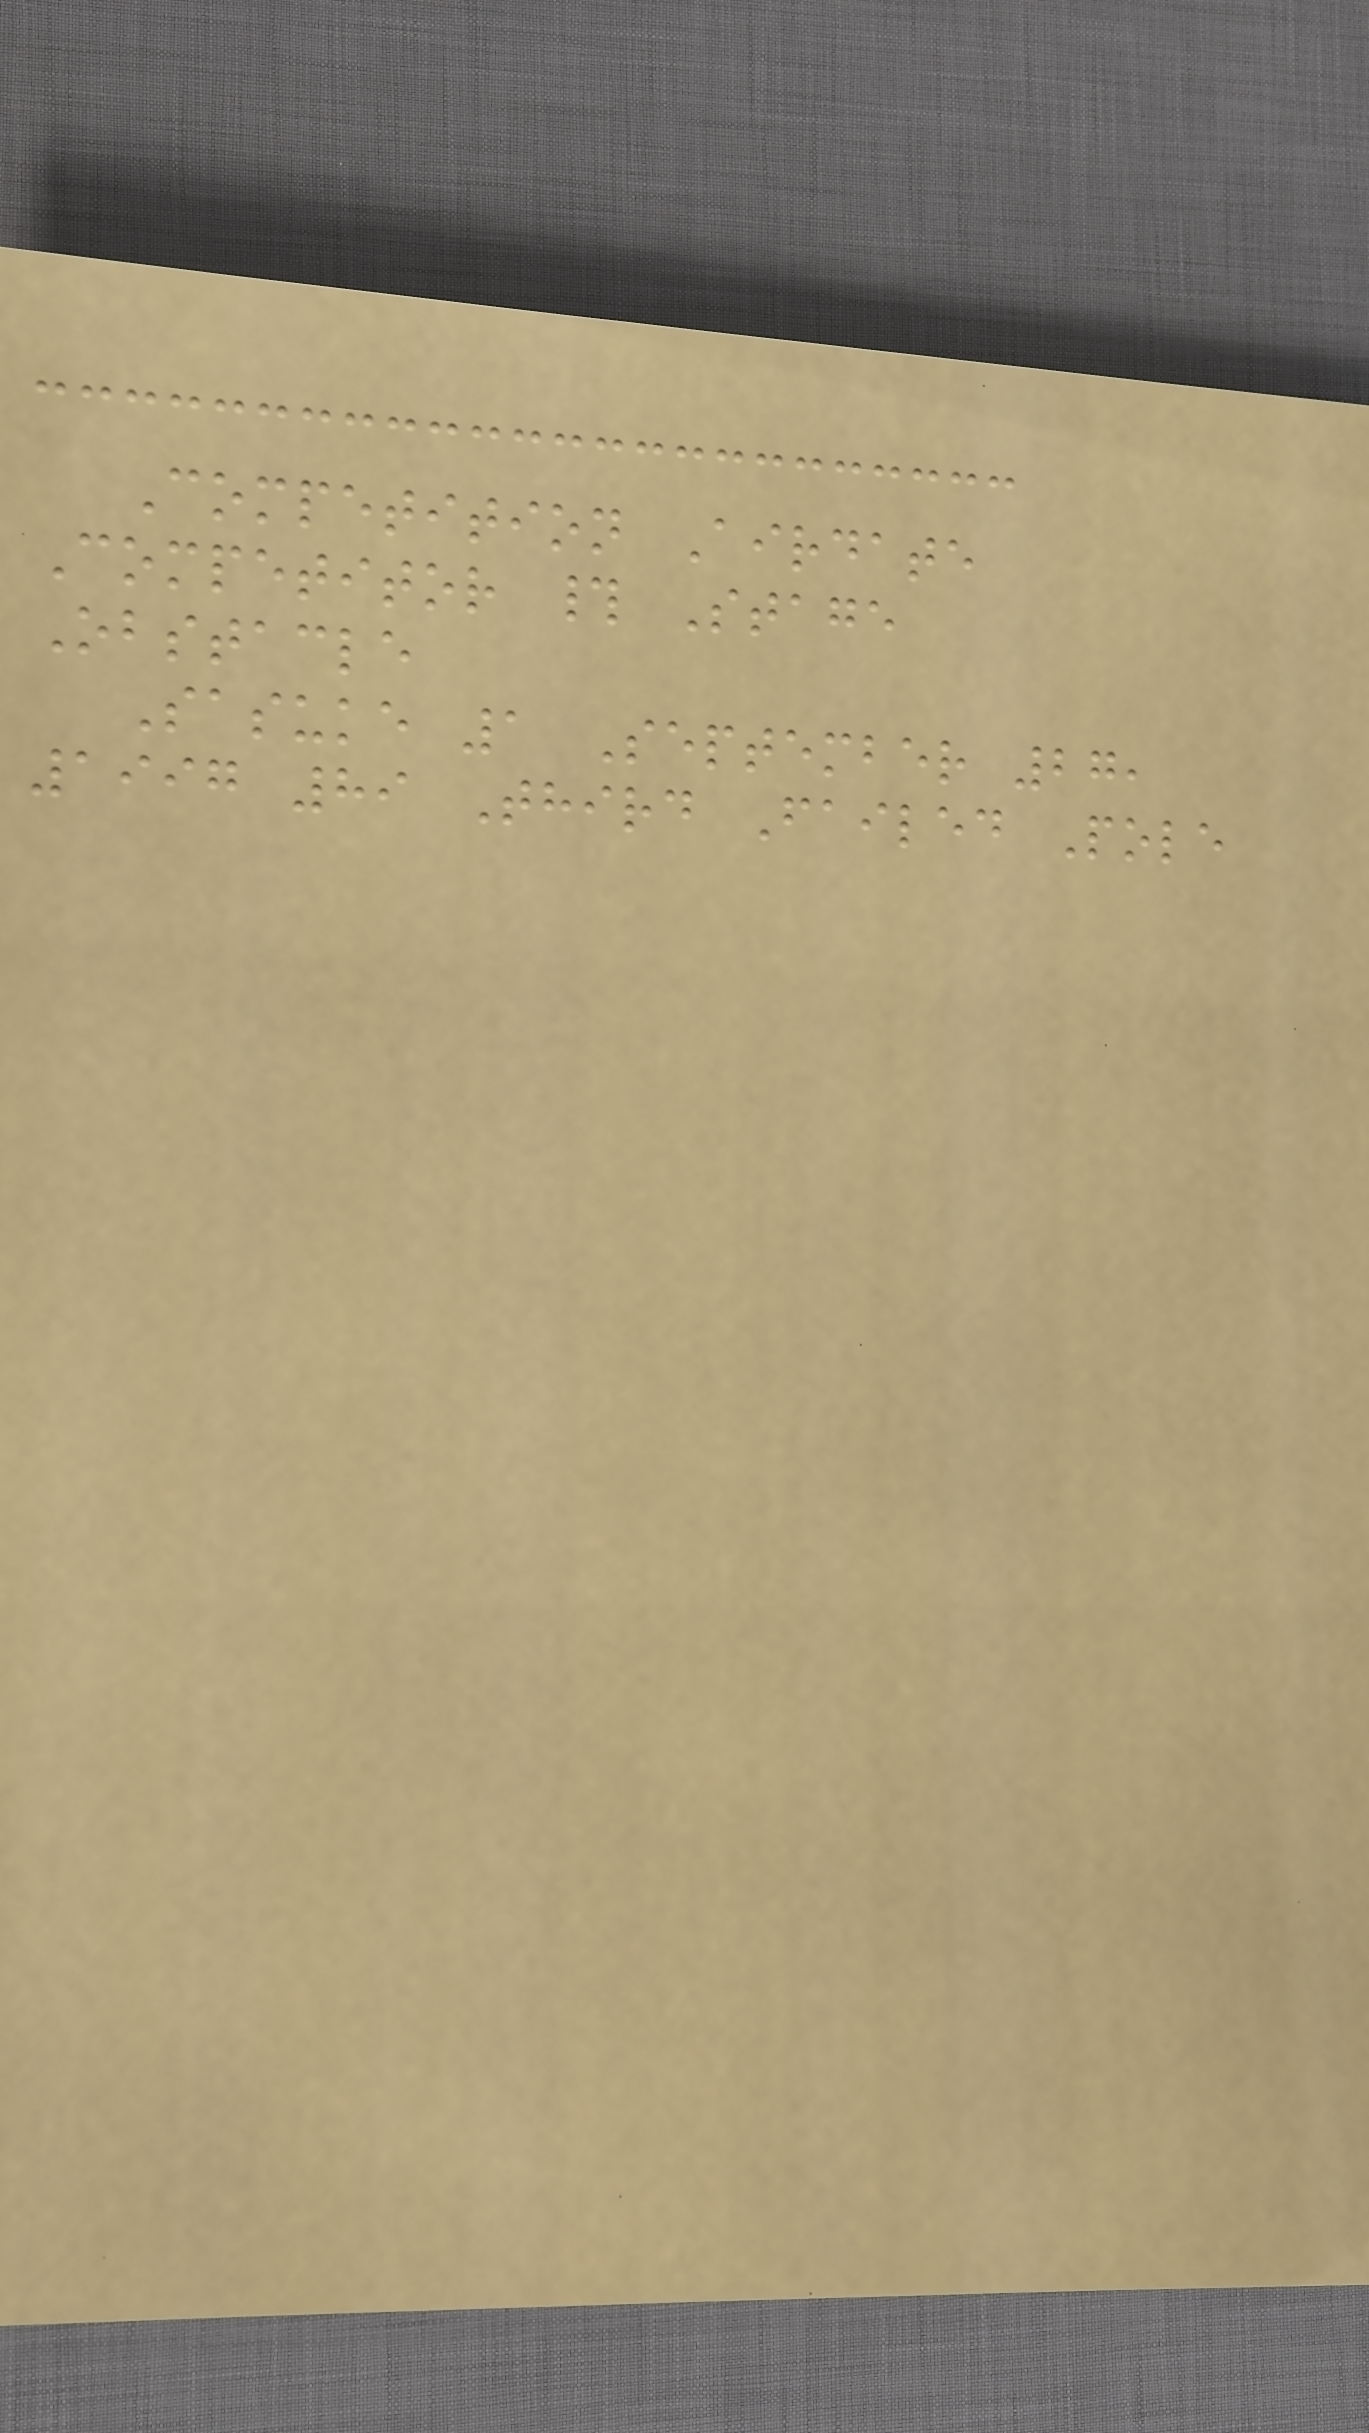Competition Airdate
Competitor # Stage
Obstacle
Sasuke 1 September 27,
1997 89 Third Failed Pole
